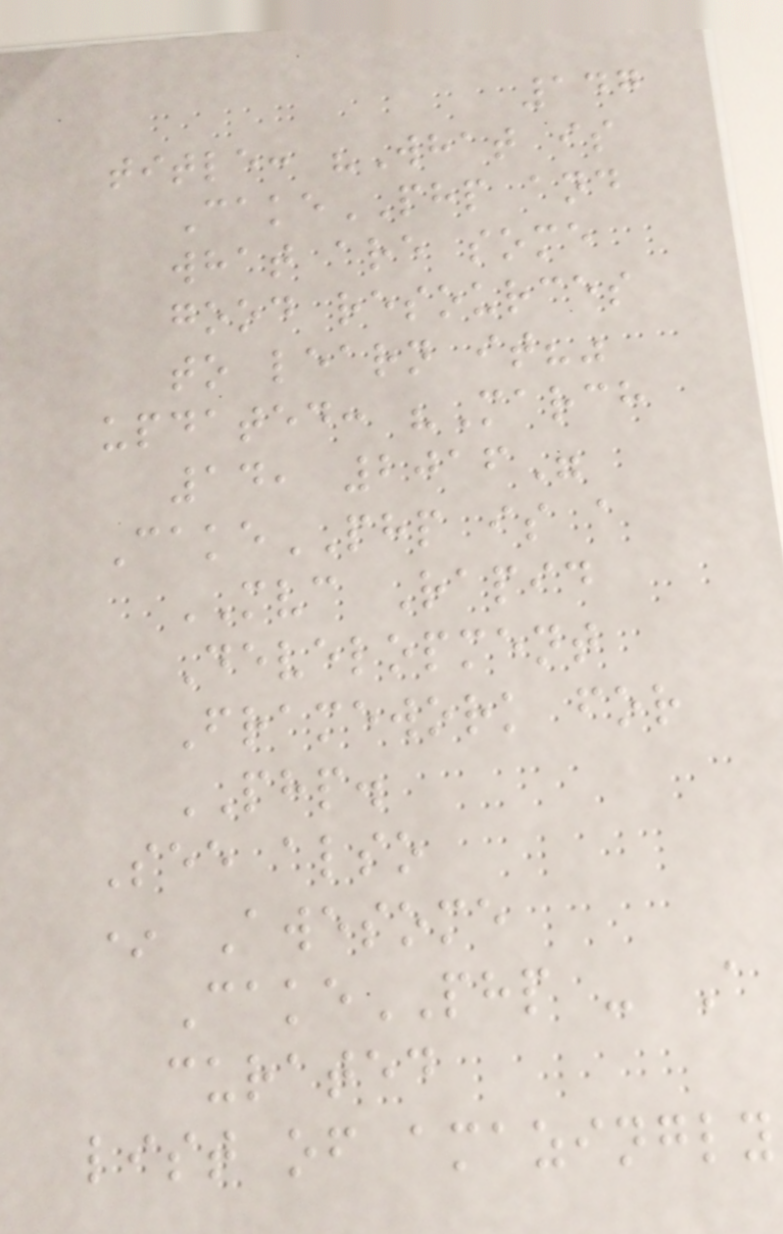147
title: "What is
CakePHP and
what are some
good resources
to learn it?"
updated: "March
14, 2016"
CakePHP is a
MVC Rapid
Development
Framework for
PHP.
See also
* Awesome
CakePHP - A
curated
list of amazingly
